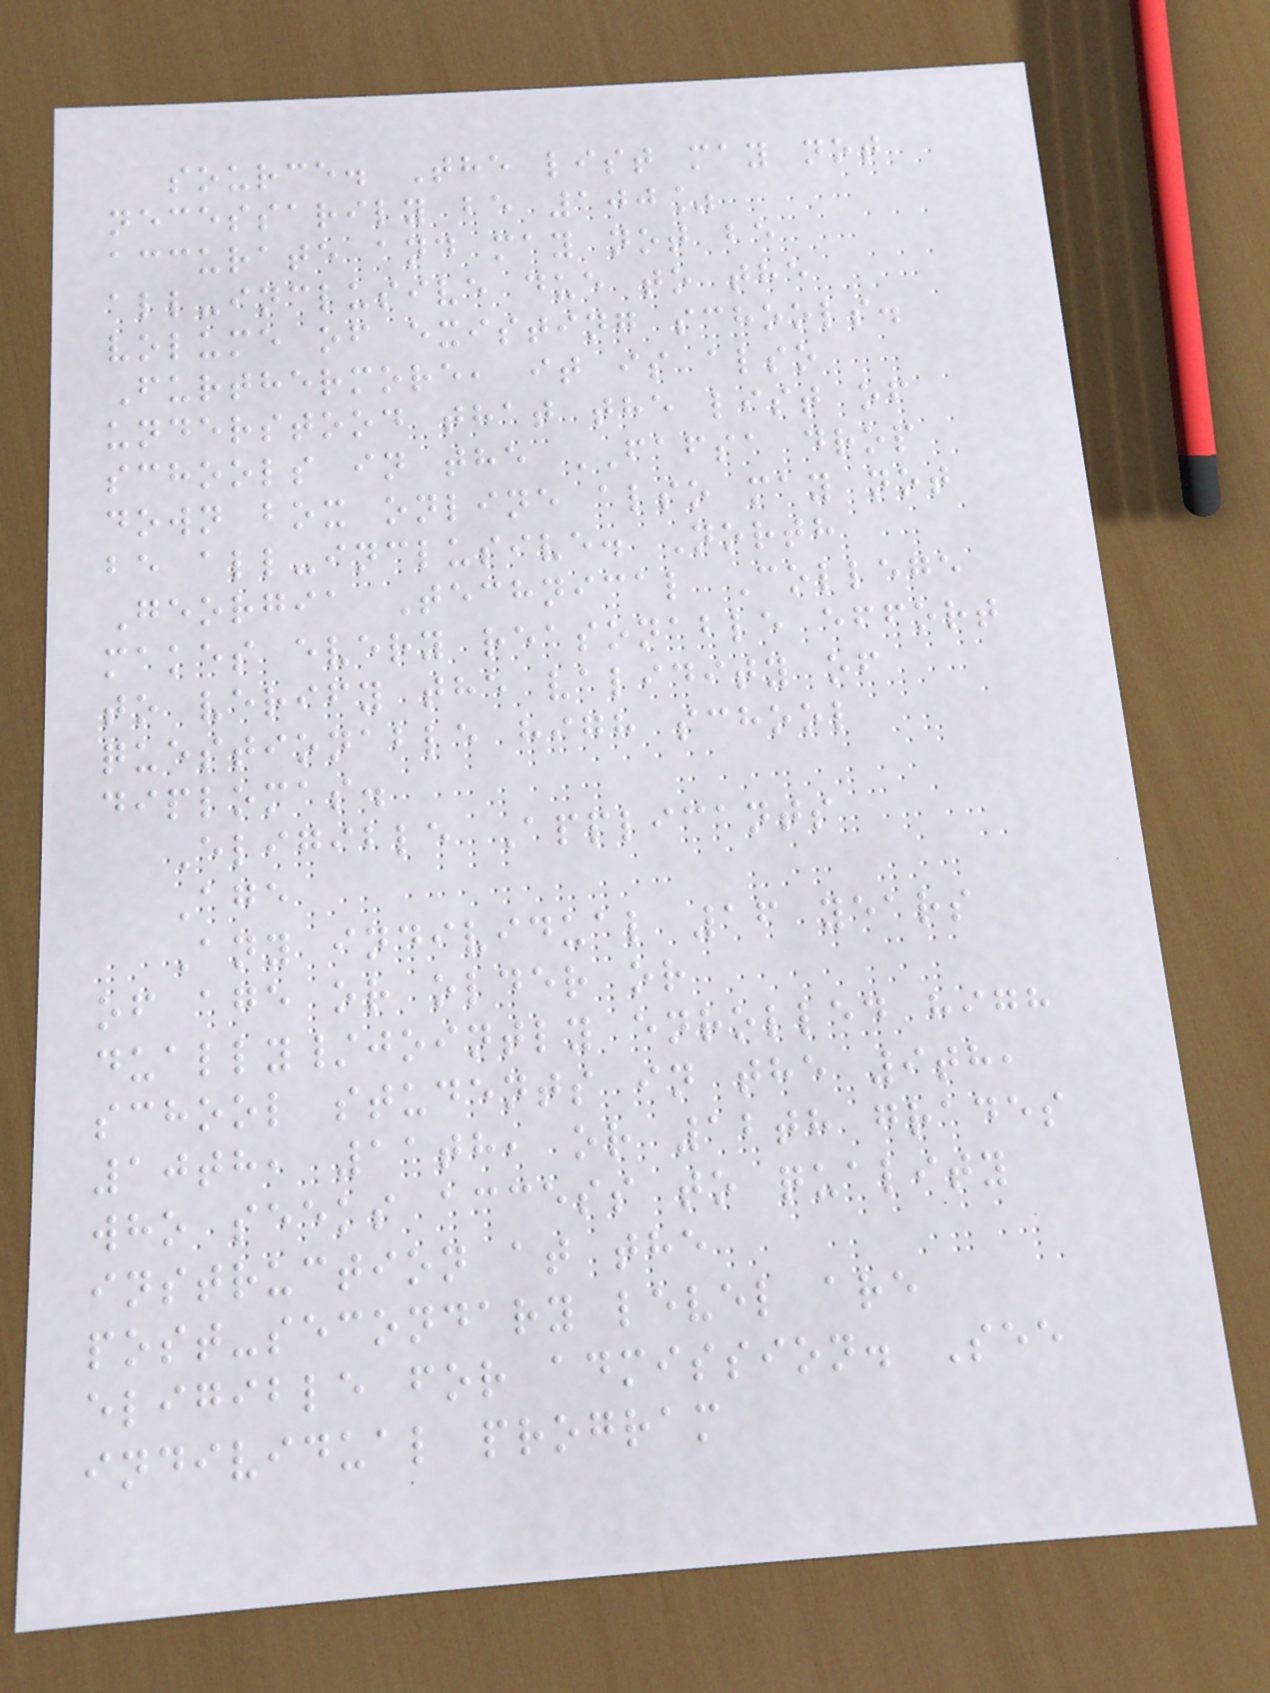source. The list may not
necessarily be 100%
accurate and may not be
all-inclusive due to the
volume of existing schools.
Furthermore, it is also
understood that the list of
schools in the FAFSA drop
down box online also may not
be all-inclusive. North
Georgia Technical College
makes every reasonable effort
to verify the validity of
questionable high school
diplomas.
Eligible Applicants
Age
Any individual 16 years
of age or older or
dually/jointly enrolled high
school students in the 9th,
10th, 11th, or 12th grades
who seeks access to quality
instruction at the
post-secondary level are
eligible for admission. See
individual program
